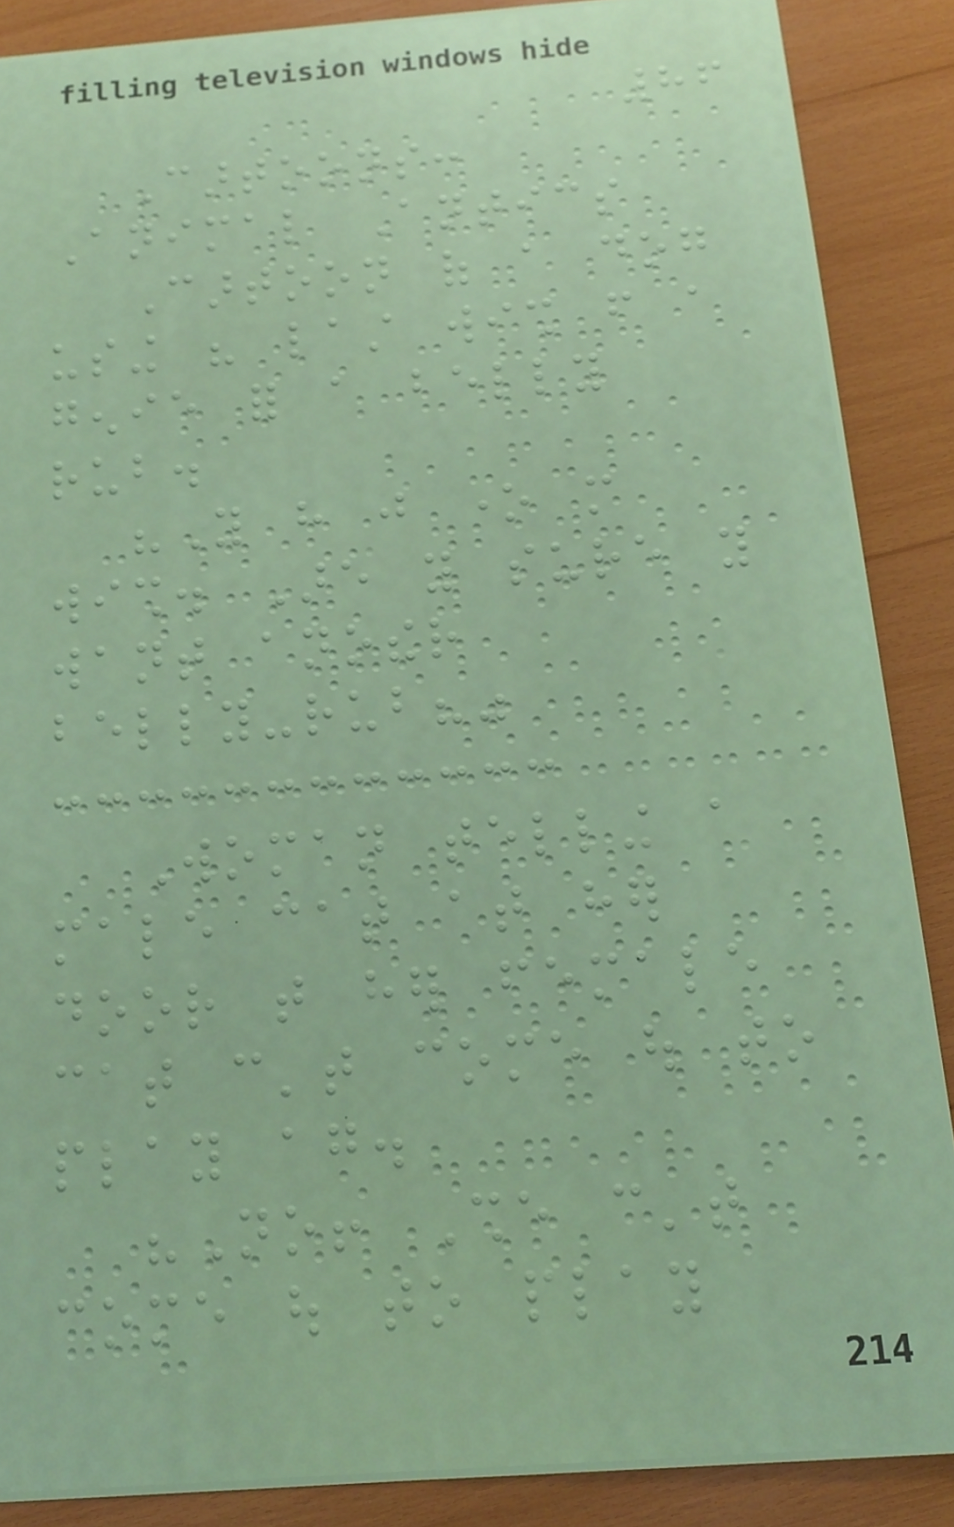86
Cartoons:
Animal Antics
Cartoon of a dog
using his last wish from a
genie for a belly
rub.
"You have just one more
wish. Are you sure you
want another
belly-rub?"
Woman telling a
male cat at her
door that her female
cat can't come out to
play again.
"No! She can't
come out to play
